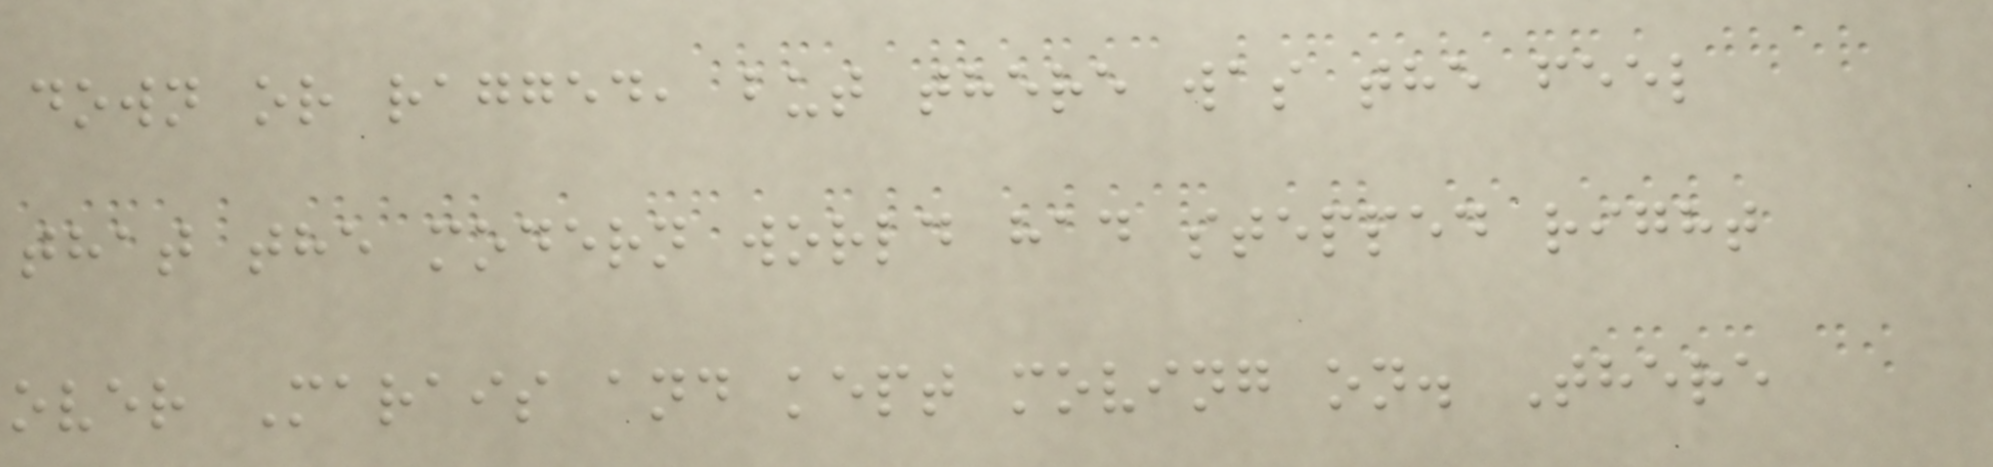down or ragged, but there was the feel
that the modern world had stepped right
over Marais and kept moving on. There
